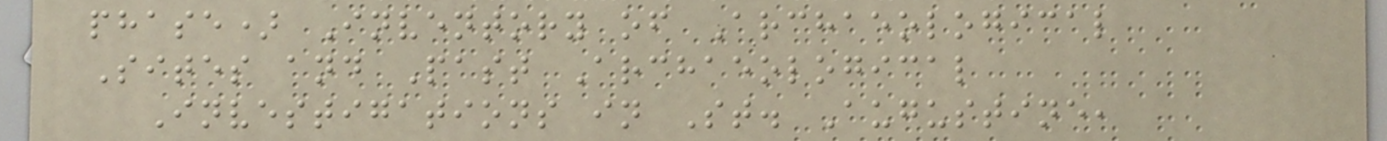phase) Inventory of Archaeological
Sites and Past Archaeological
Investigations in St. Augustine,
